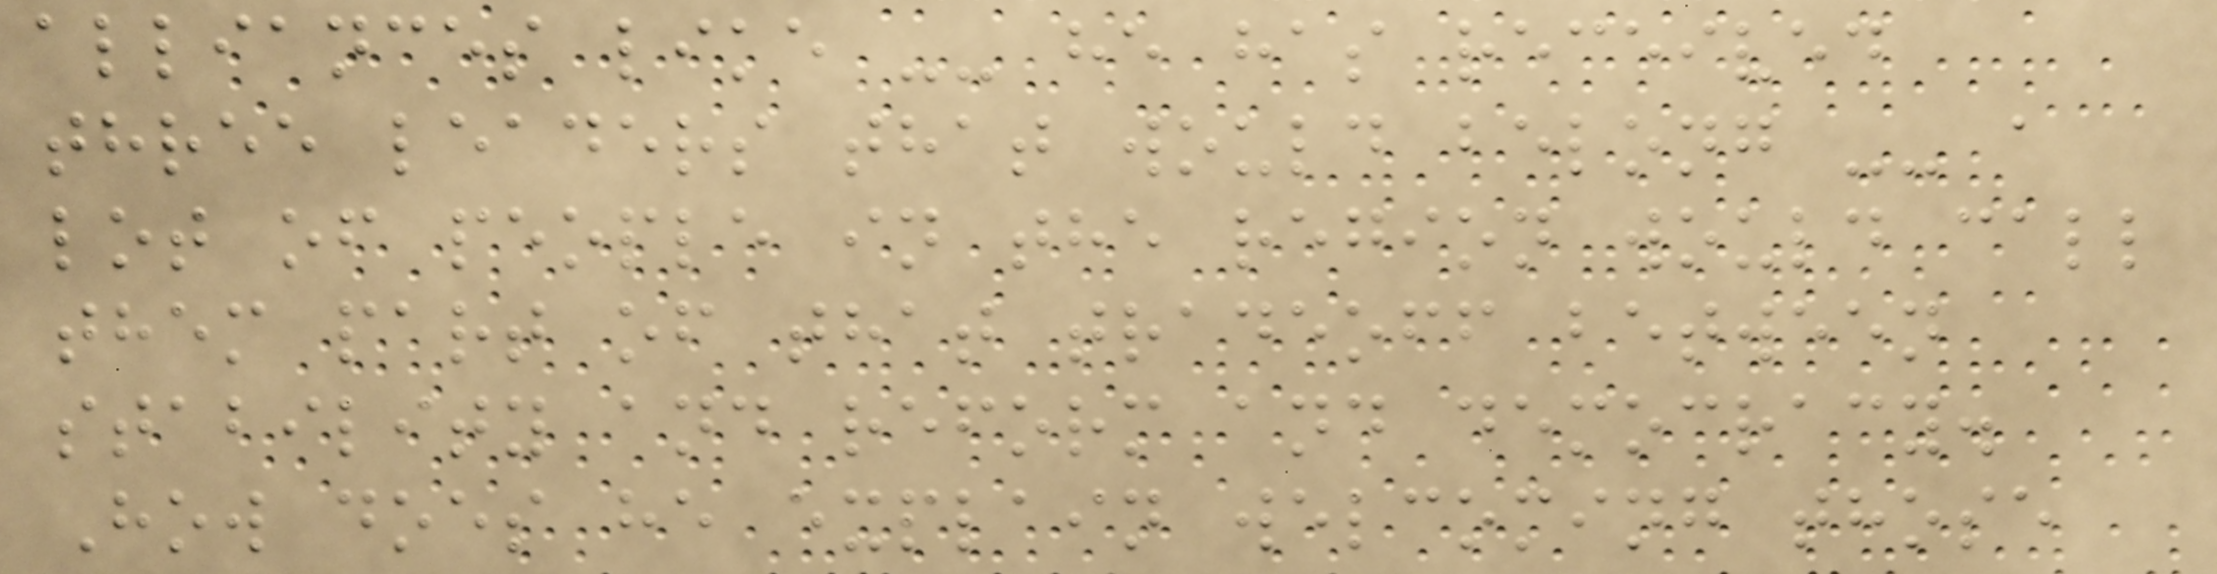alliances like -- he has received
three leaders that would belong -- a
lot of people in the region would call
them part of that tradeoff between
stability and reform and democracy.
How does he explain welcoming those
